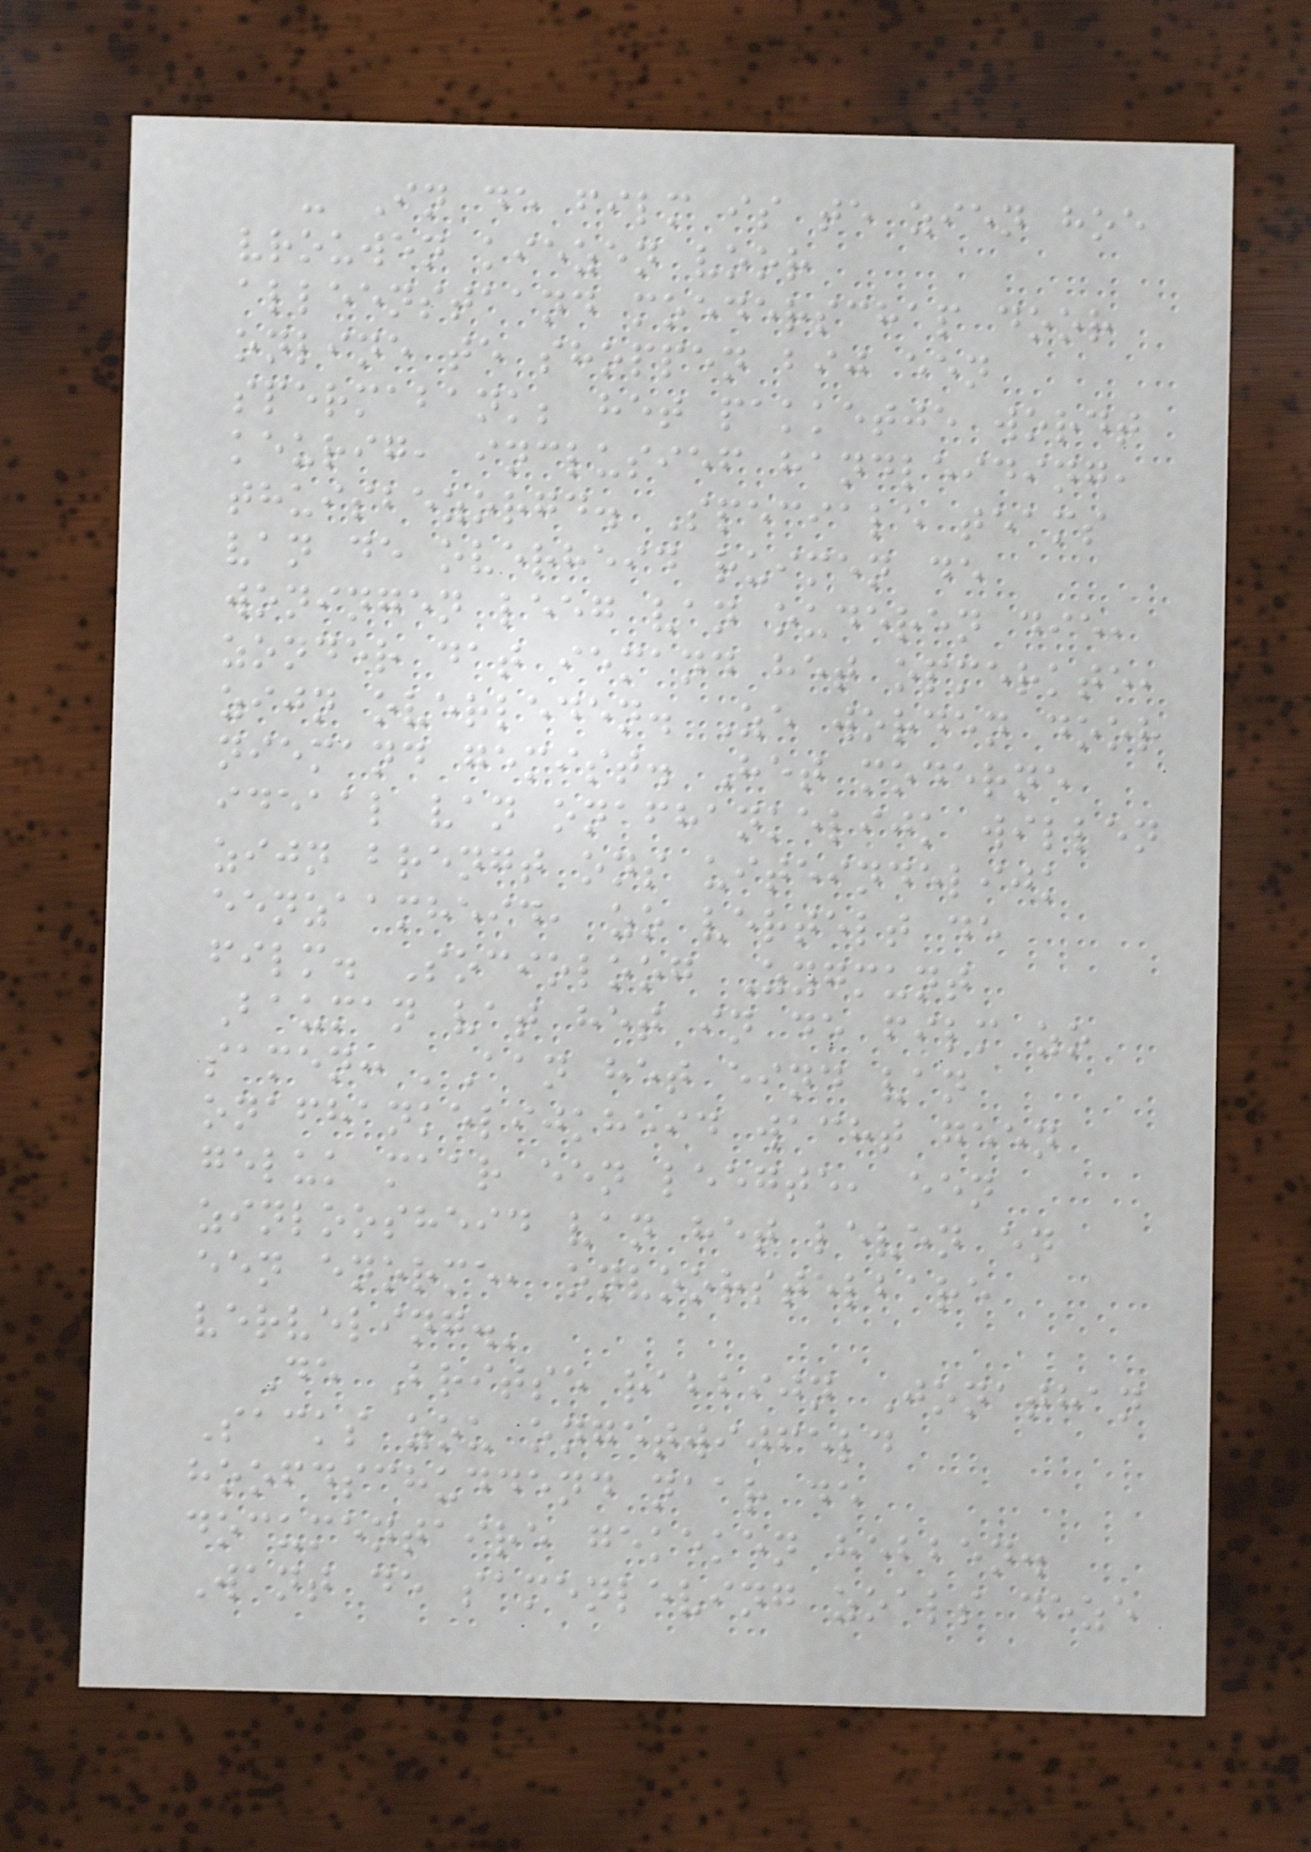- In de film is te zien hoe
vrouwen kiezen voor
alleenstaand moederschap door
online te shoppen bij een
spermabank; het pakketje wordt
keurig, inclusief handleiding,
thuisbezorgd. Speciale teams
van de overheid ruimen de
woningen leeg van ouderen die,
zonder dat iemand het opmerkte,
zijn overleden. Ze worden door
niemand gemist. Het moderne
ideaal van onafhankelijk willen
zijn brengt ons uiteindelijk
eenzaamheid, zo vertelt de
film. Socioloog Zygmunt
Bauman vat het in de film zo
samen: 'Aan het eind van
onafhankelijkheid wacht geen
geluk maar een leegte, een
zinloosheid van het leven en
een enorme, onvoorstelbare
verveling.'
De Britse rabbijn Jonathan
Sacks zou ongetwijfeld
hoofdschuddend naar de
documentaire gekeken hebben.
Want de samenleving zoals deze
